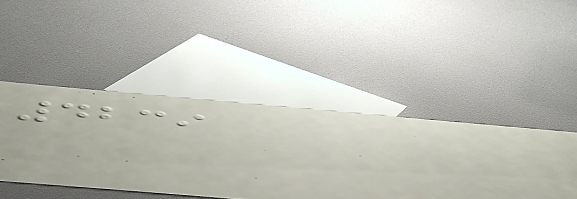4239
